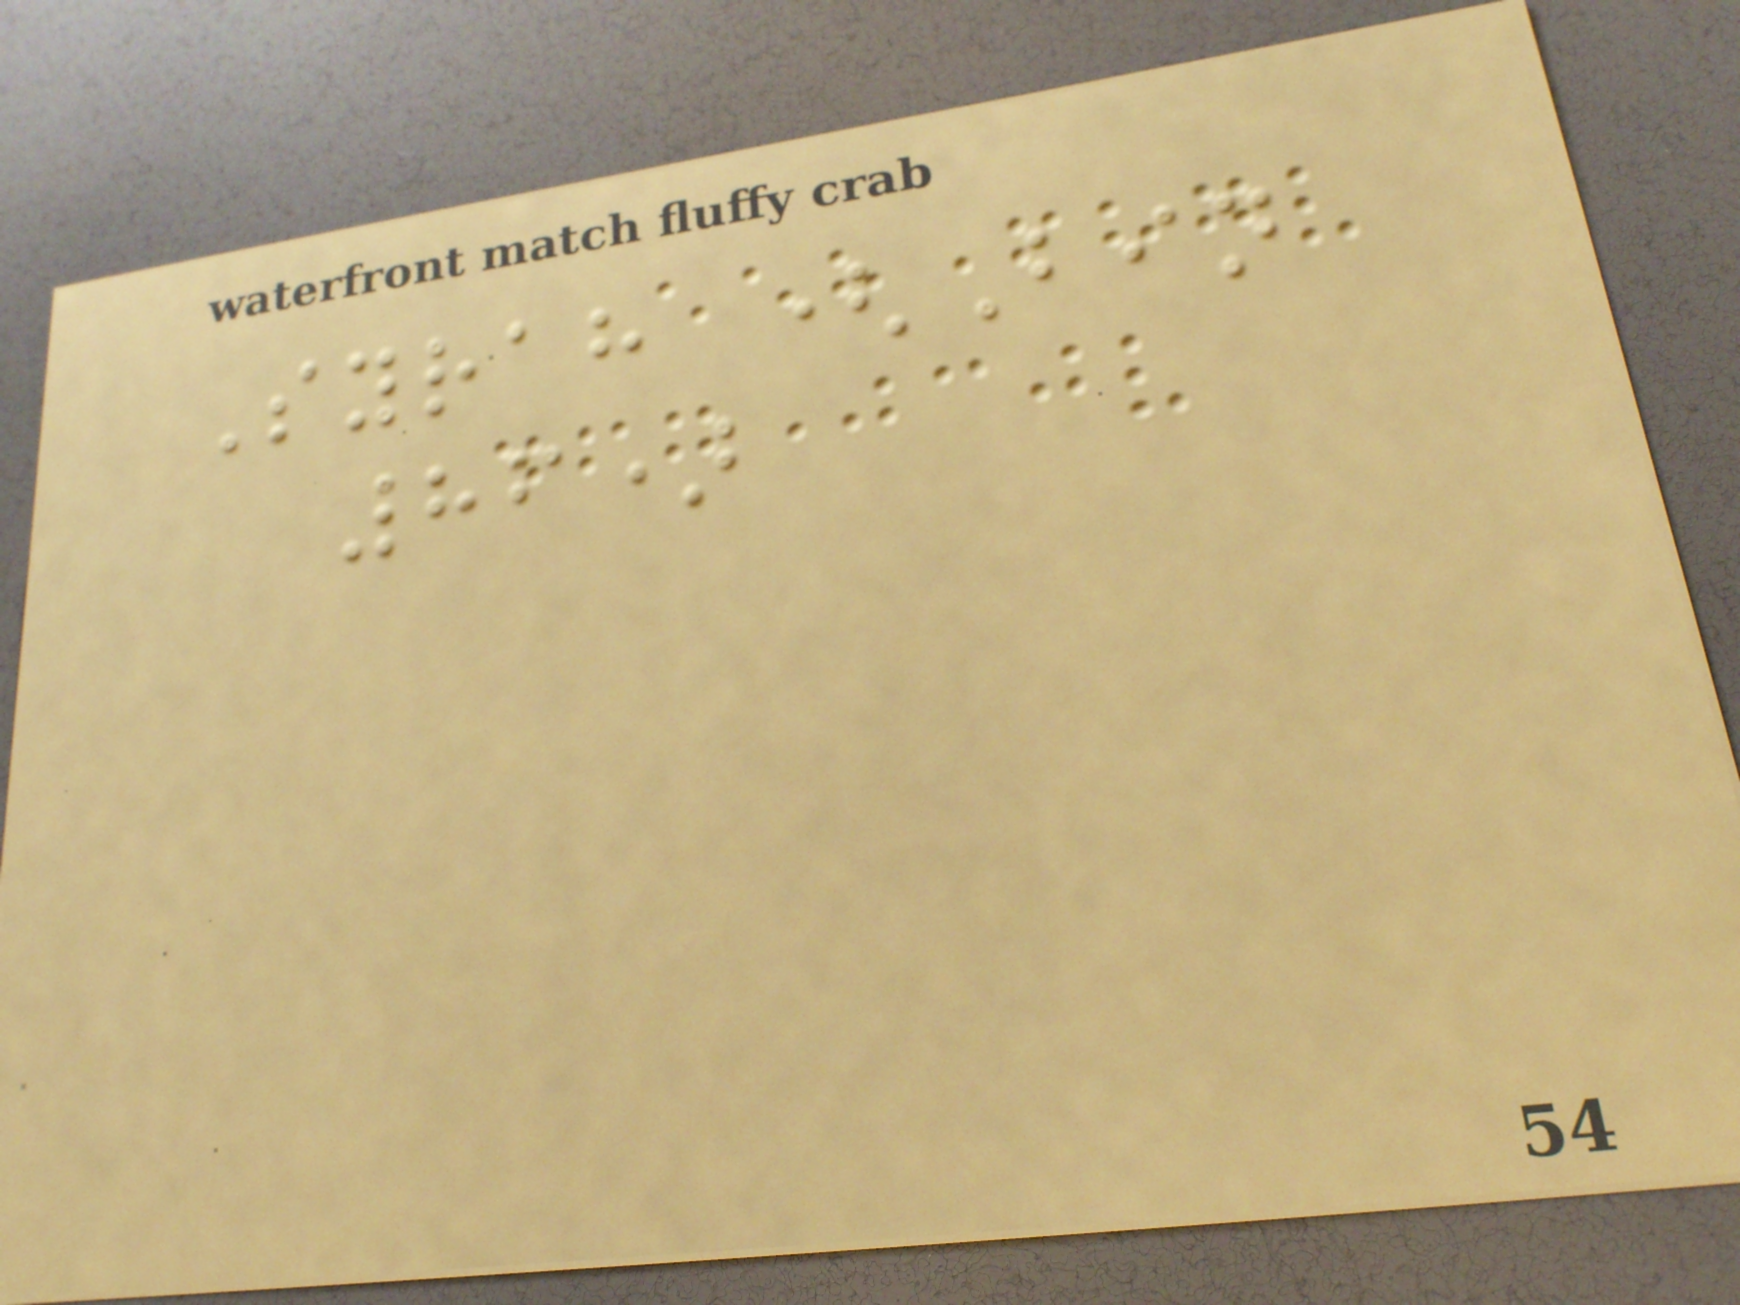Syrah (Bin
86)
